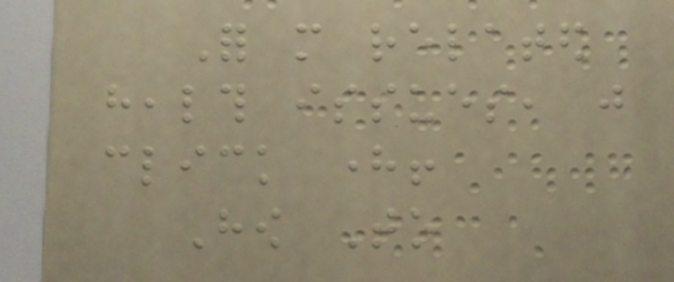For more related
health issues, just
click here!
How To
